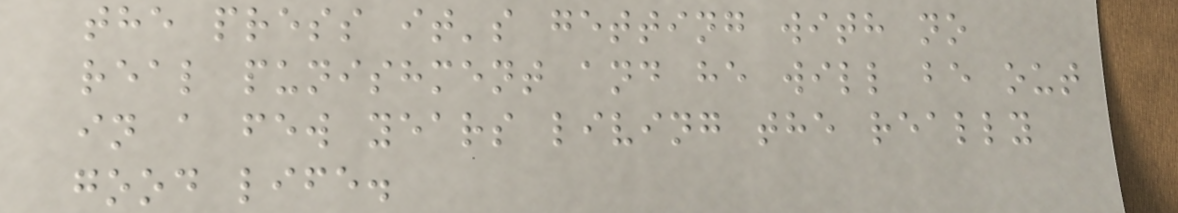the press it's getting with no
real punishment and he will be out
in a few years living the really
good life.
